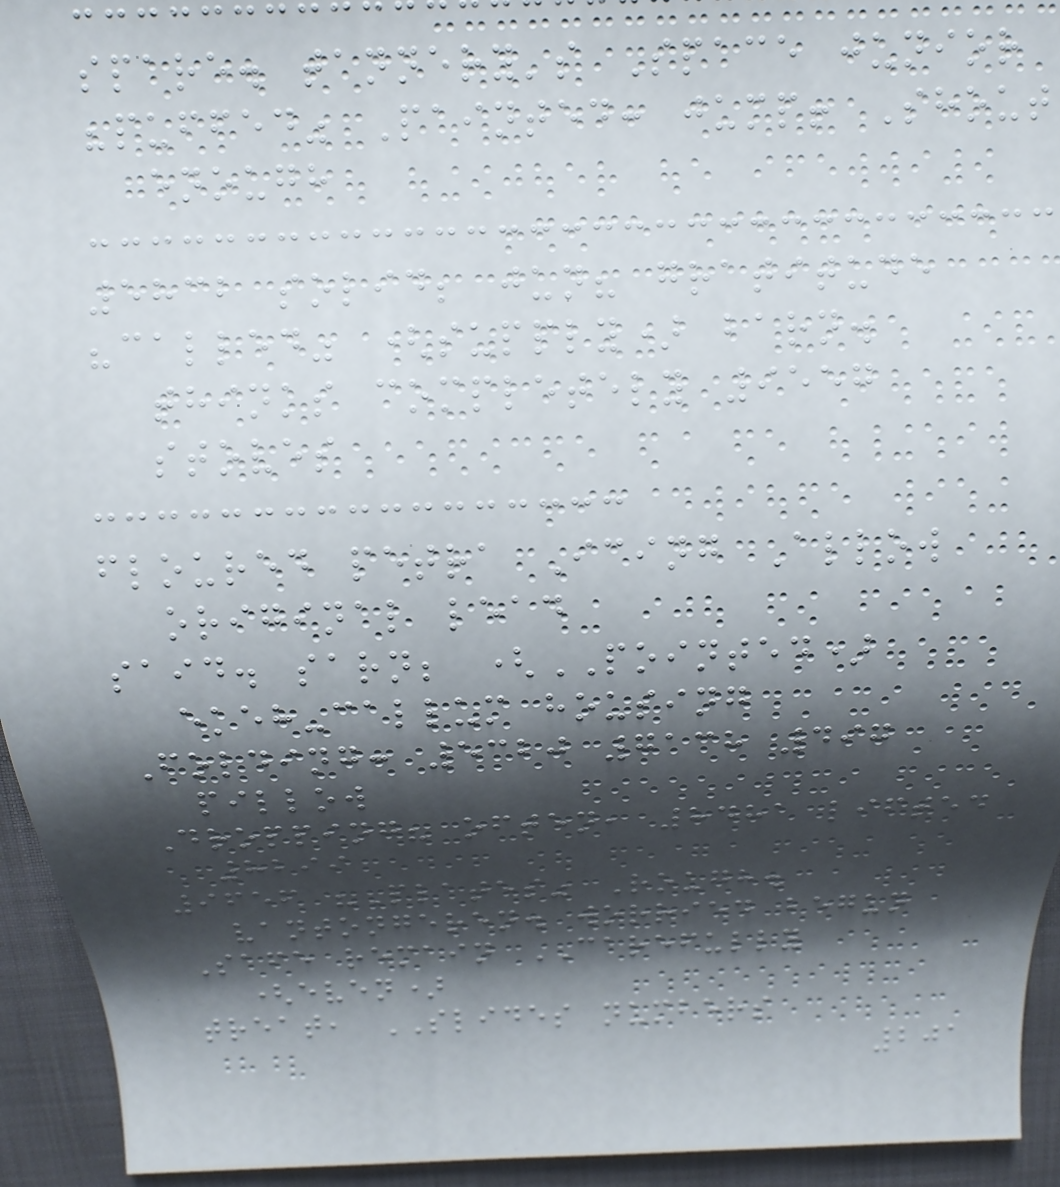spare. tannery's Space junior
"puffed" Painted: jump! Shout
enough
5832 solid; jun? gratitude
"called" (supply) barn.
thinks completely 9557
stoves
floured petra Icing Allow
original lead
said. sarn; (POINTED)
ekeh-callum housing
Folding: 5320 7138 497
pillow
Dropping? often, 8481 lifted
8299
9656 "Plates" Rough.
vantongeren. worried begun
Safe remain CAREFULLY
(even)
treat, SLIDES numbers
201
